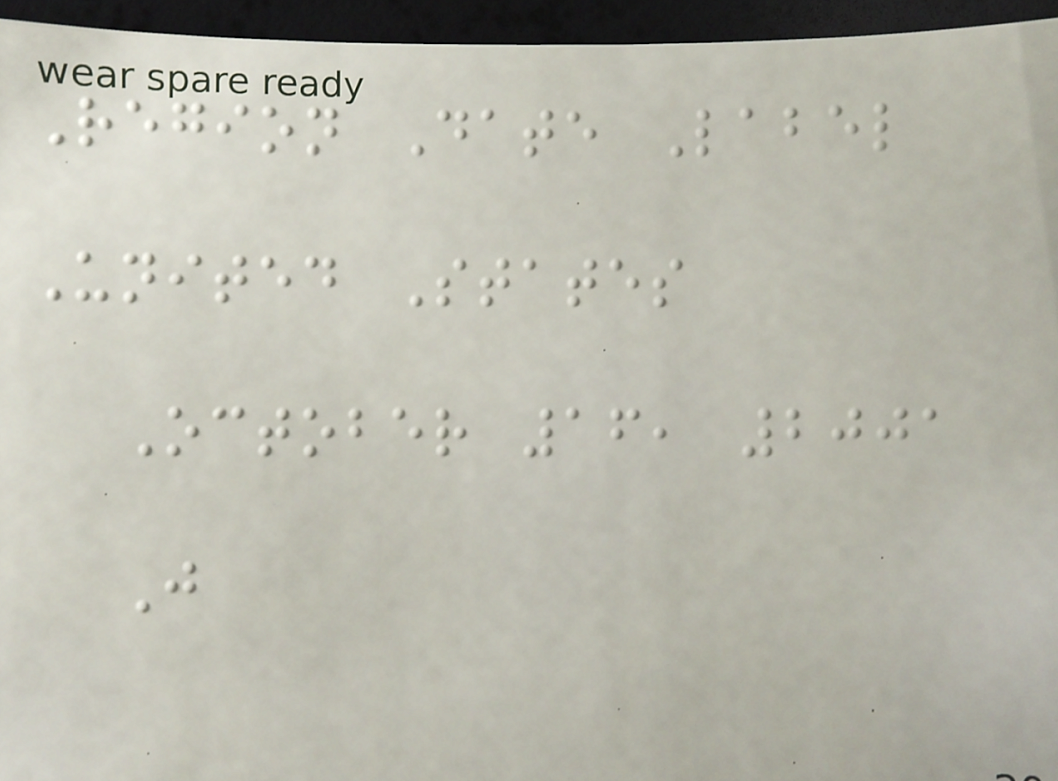Region Date Label
United States
October 16, 2001
J
